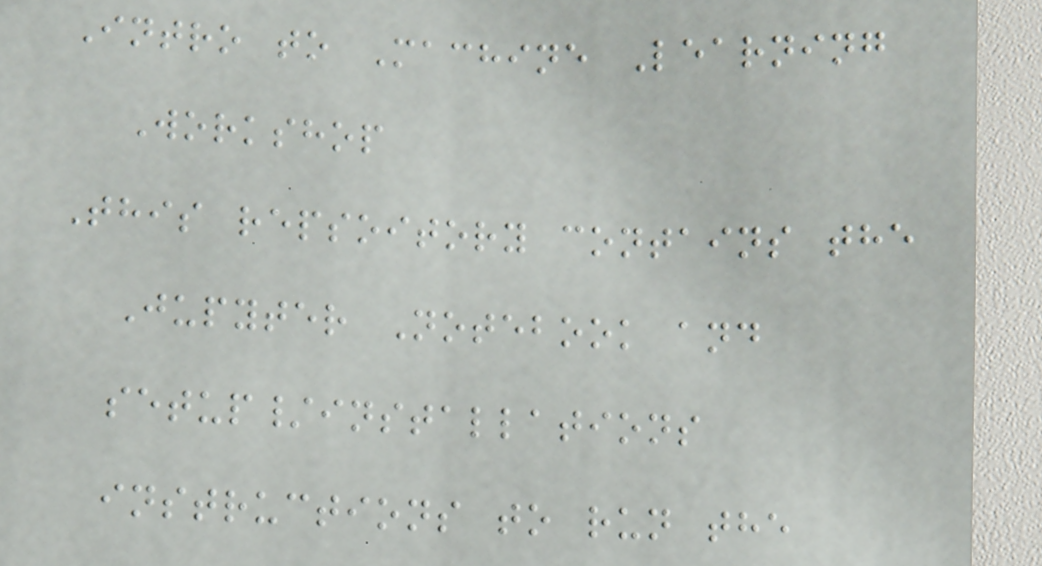Intro to Machine Learning
Workshop
This repsoitory contains the
Jupyter Notebook and
setup/installations
instructions to run the
